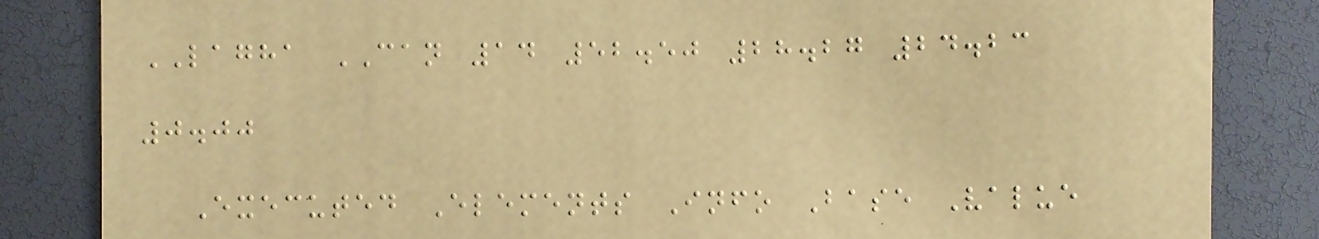LAGHA CAN 14 52.50 28.27 24.23
0.00
Executed Elements Info Base Value
